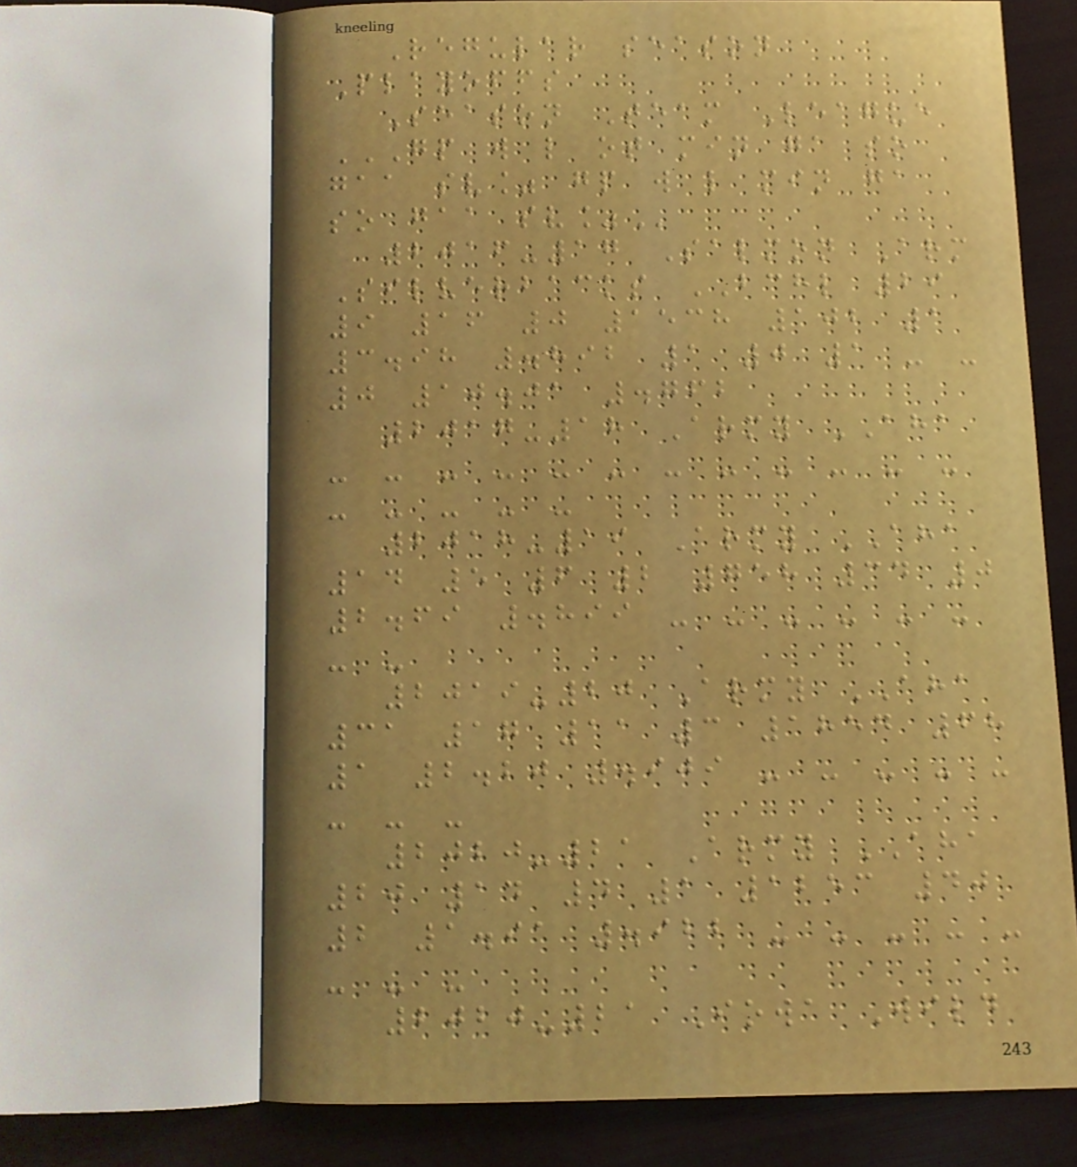Regular season
Playoffs
Season Team League
GP W L OT MIN GA SO
GAA SV% GP W L MIN GA
SO GAA SV%
2016-17 Salmon Arm
Silverbacks BCHL 29
9 16 0 1538 102 1
3.98 .892 1 0 1 - -
0 10.01 .762
2017-18 Army AHA
- - - - - - - - - - - -
- - - - -
2018-19 Army AHA
14 5 6 2 758 34 0
2.69 .899 - - - - - -
- -
2019-20 Army AHA
31 17 11 3 1854 68
1 2.20 .909 - - - - -
- - -
2020-21 Army AHA
20 14 4 1 1253 40
2 1.91 .922 - - - - -
- - -
2020-21 Iowa Wild
